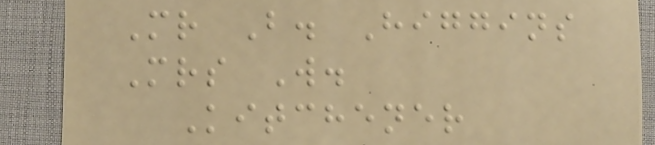Mr B. Higgins
Mrs W.
Kitchener
